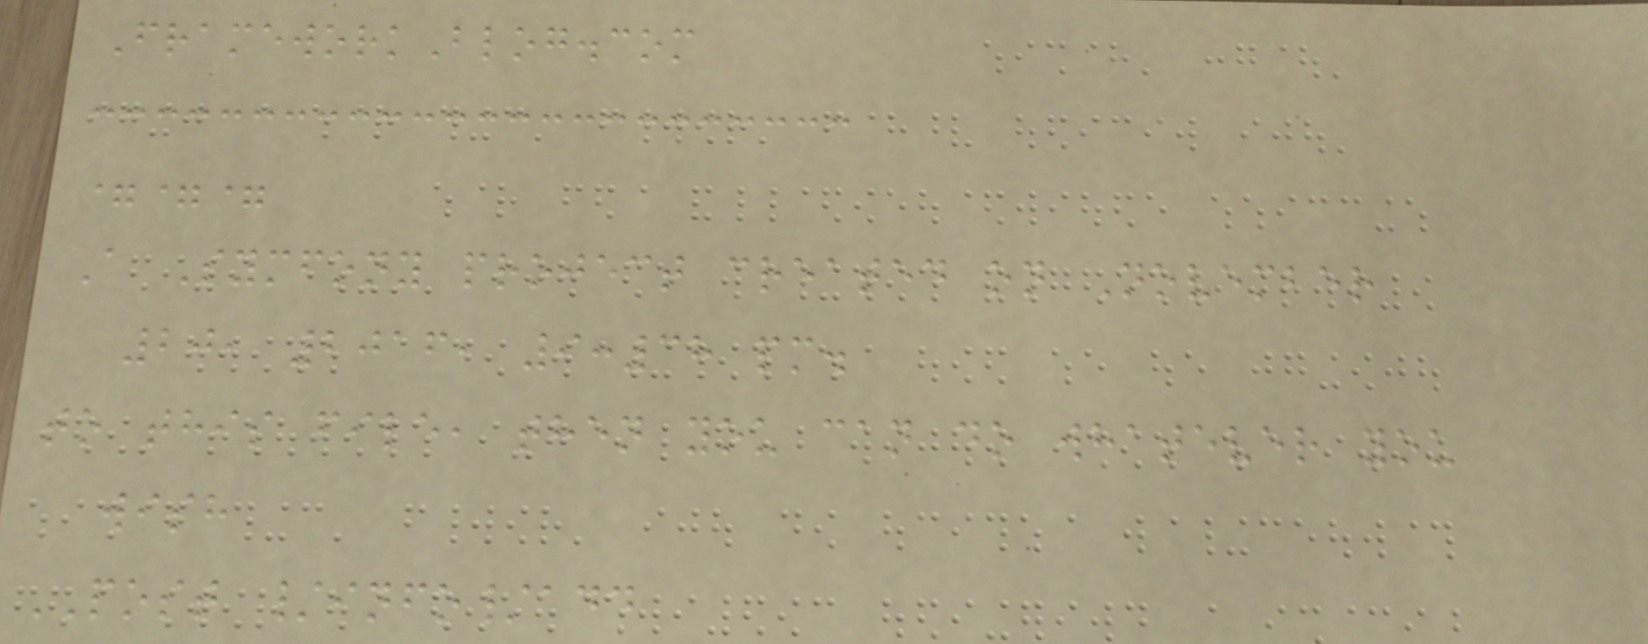FrameworkBlog.com
===
A Symfony project created on November
20, 2016, 9:38 pm.
to this file, then you can do whatever you
wish
POST /info/add
